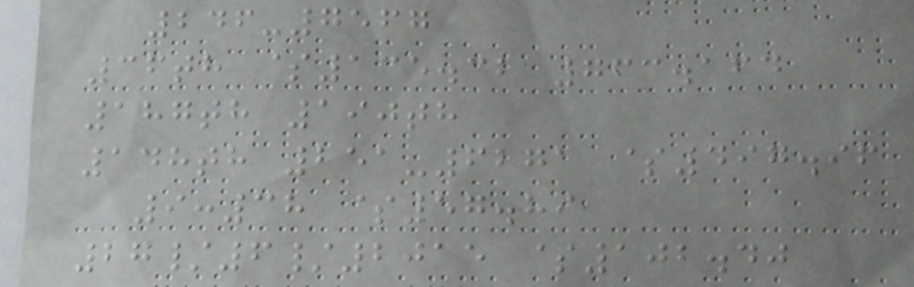246-7567
36th $135.32 763.164
187th 190th
148th 251-6271 $497.96
9:38 $57.89
27/6/2015 $102.40
